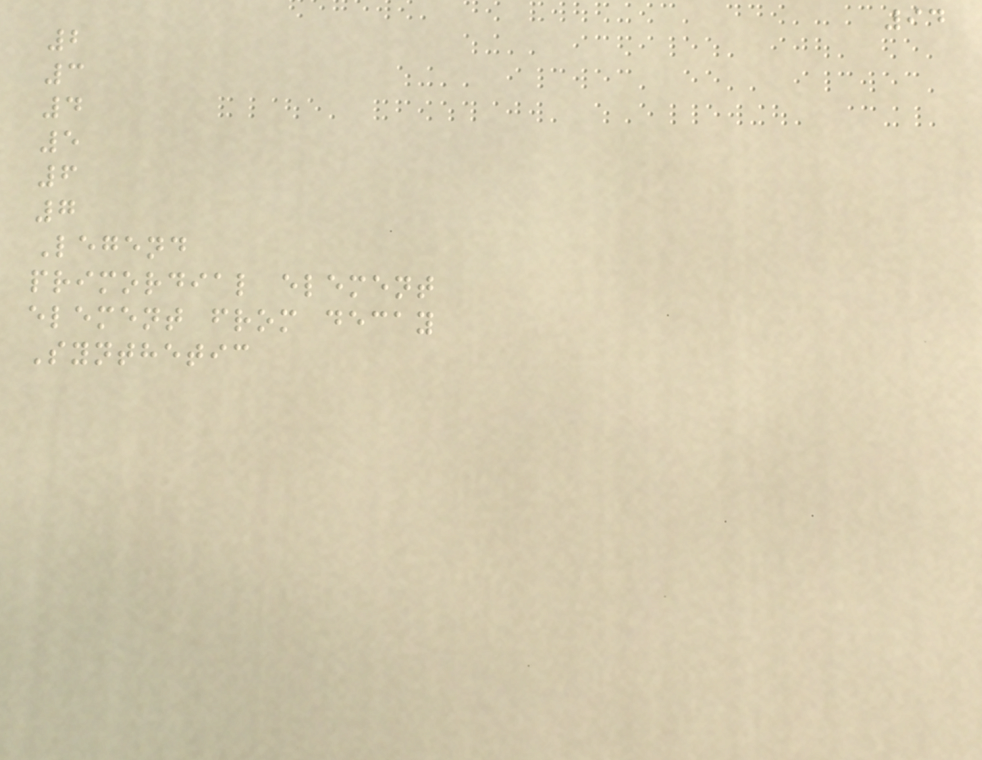94
2
3
4
5
6
7
Legend
primordial element
element from decay
Synthetic
